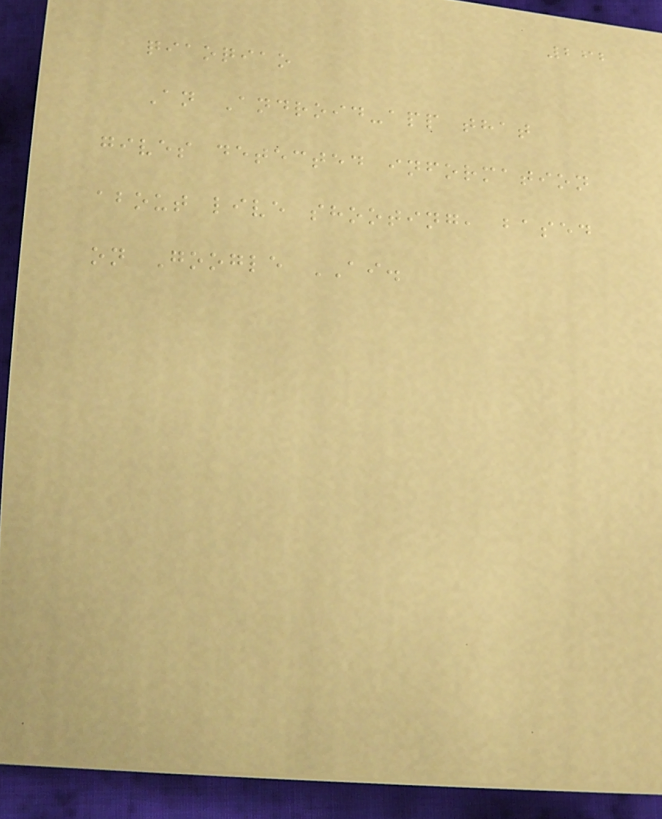262
qiaoqiao
An Android-app that
gives detected information
about live shooting, based
on Google AI.
